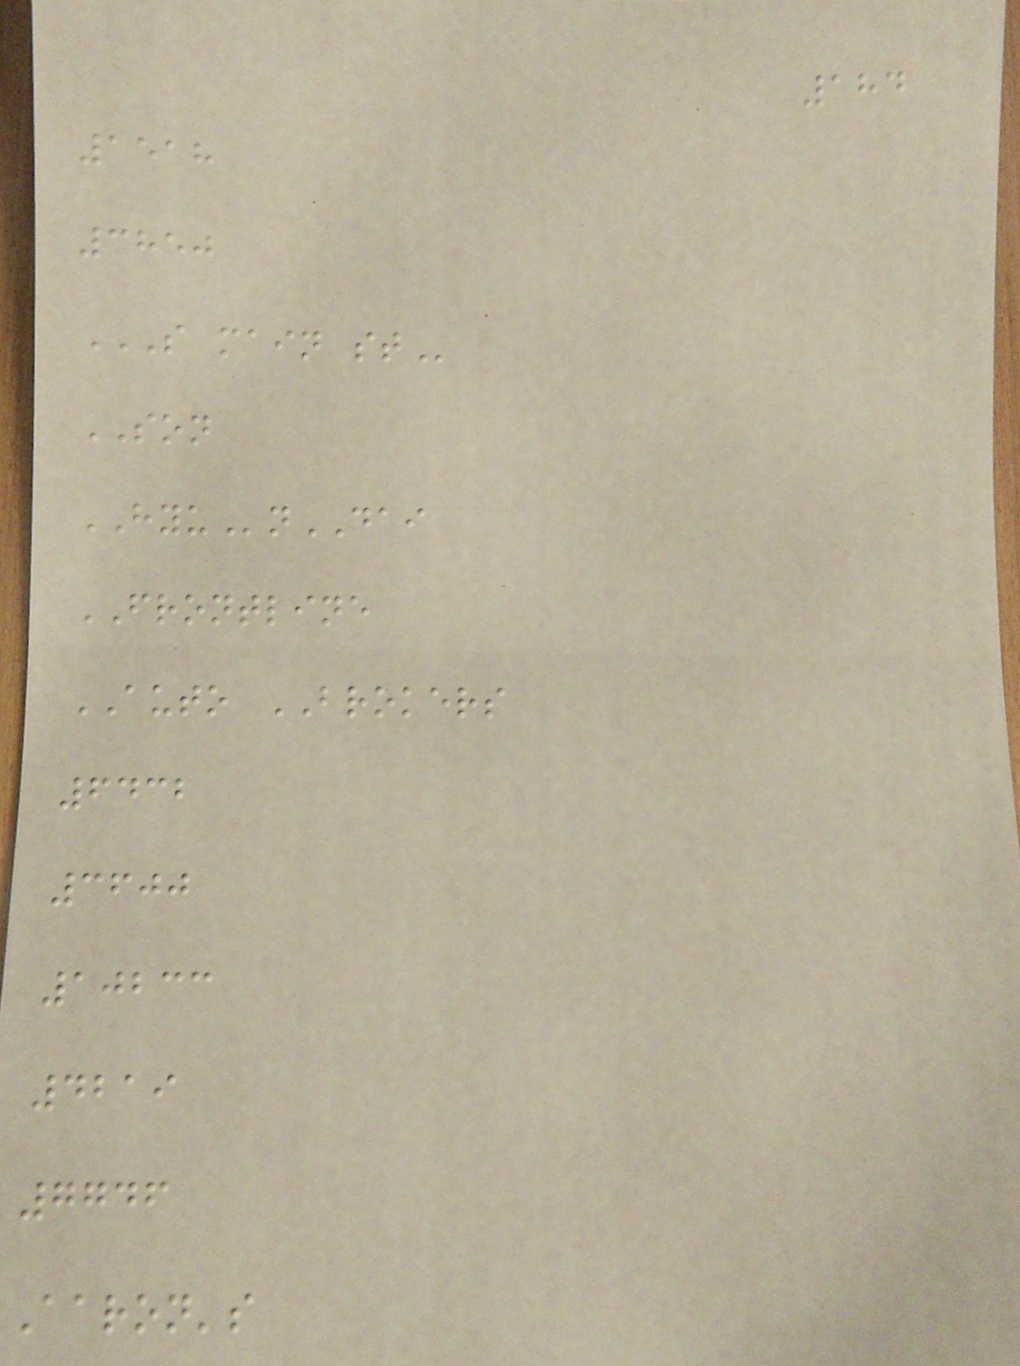184
1518
3850
S MAIN ST
SON
HYUnDAI
FRONTLINE
AUTO BROKERS
6432
3600
10233
4219
7746
Aaron's
